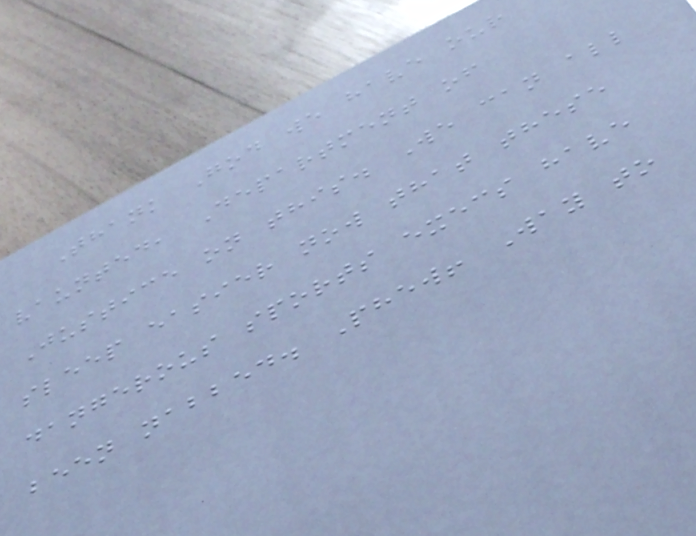Thank God we have our
vaunted, Department of
Justice on this. We can all
sleep easier now that these
dangerous sports execs have
been nabbed. Phew! Way to
